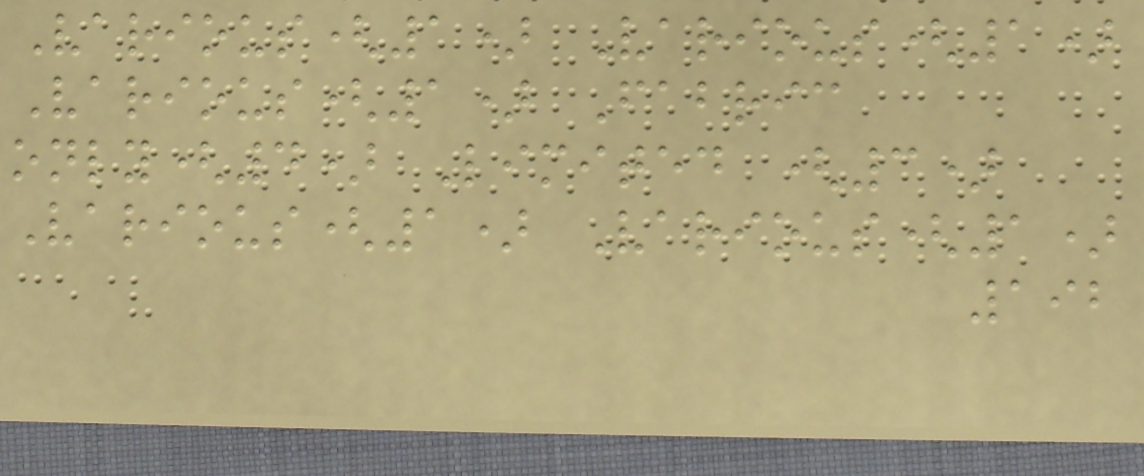Various(1) Various(1)
Various(1) Fabric
only(4) Limited (3)
Various(1) Various(1)
192
